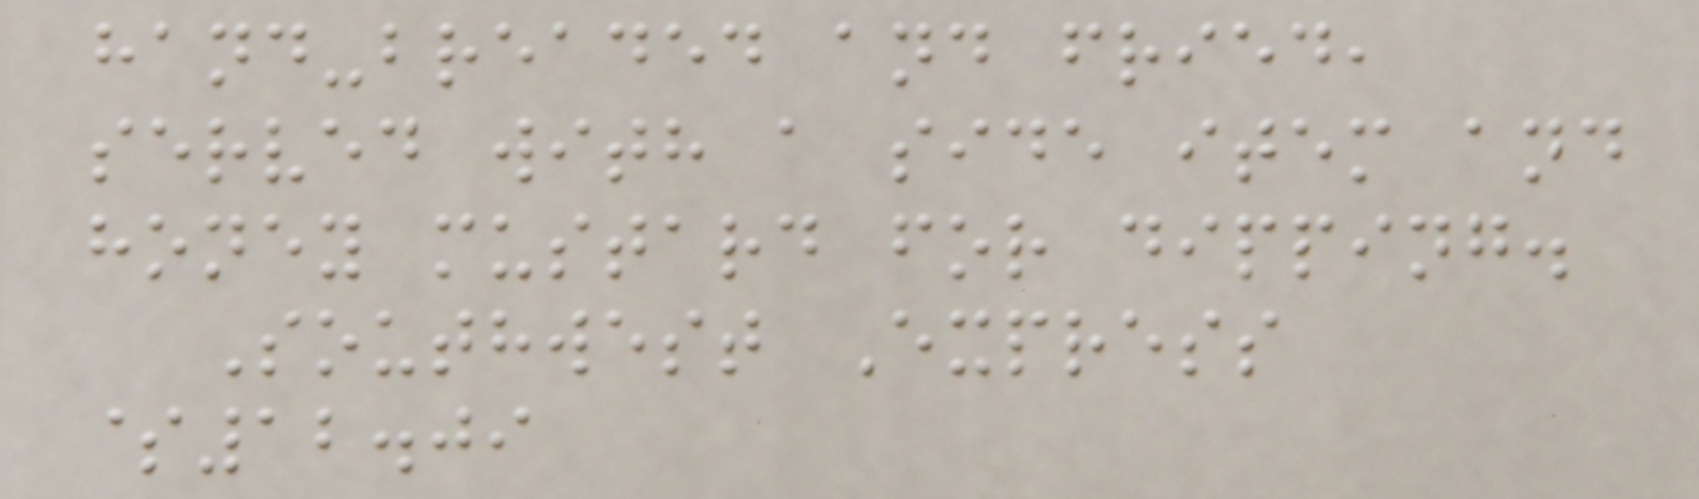hand-breaded and fried,
served with a side item and
honey mustard for dipping.
Southwest Express
$12.09
